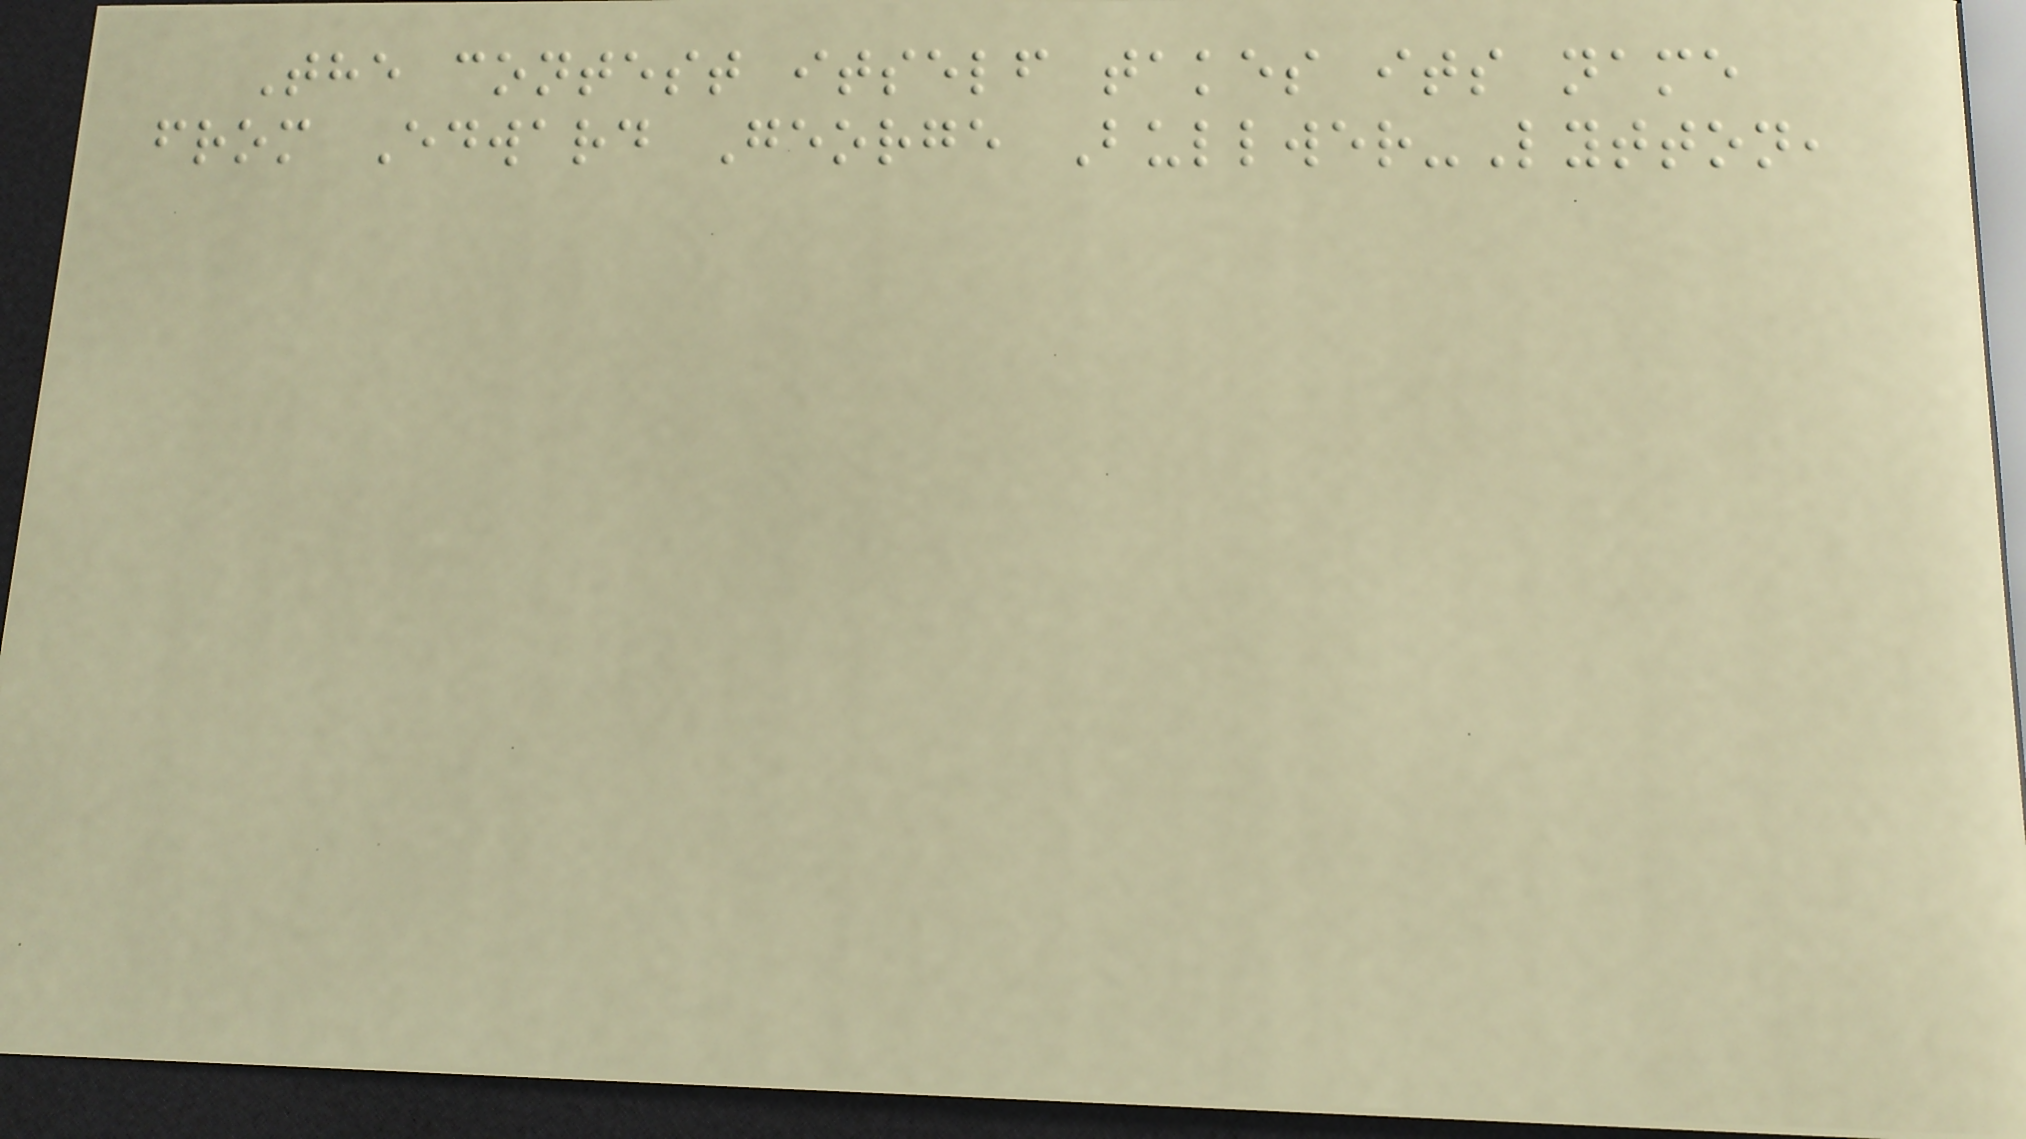The contest itself takes its name
from Edward George Bullwer-Lytton,
